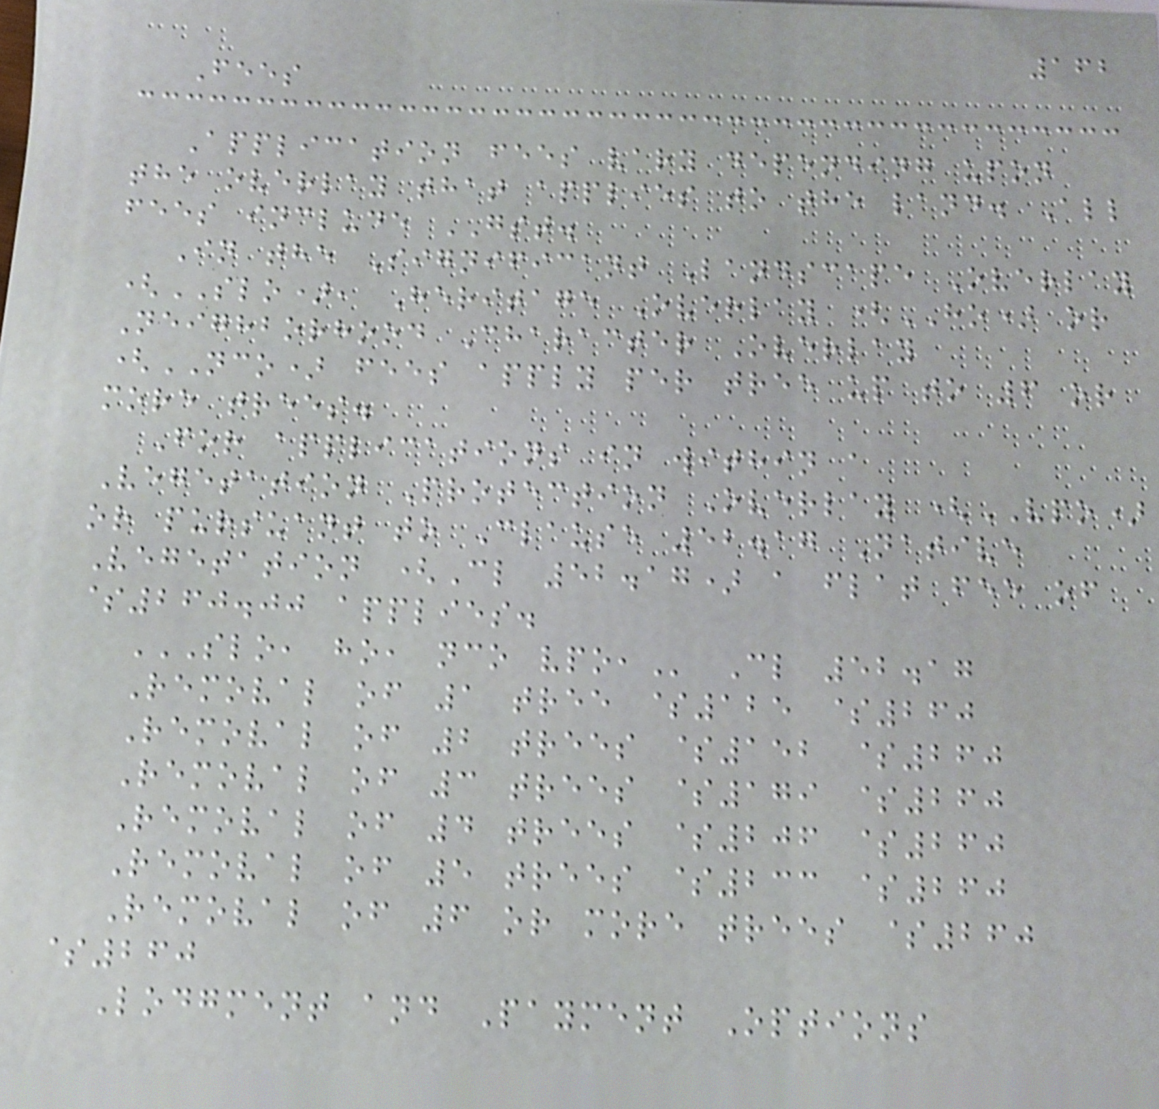162
Fees
Application fees vary depending upon
the overlay that applies to the land. All
fees include GST.
In the Significant Landscape Overlay
(SLO), Heritage Overlay (HO) or
Neighborhood Character Overlay
(NCO) fees apply per tree up to 6 or
more trees.
For applications in within a
Vegetation Protection Overlay (VPO)
or pursuant to Clause 52.17 Native
Vegetation (Cl 52.17) a flat fee of
$260.00 applies.
SLO, HO, NCO VPO, Cl 52.17
Removal of 1 tree $125 $260
Removal of 2 trees $152 $260
Removal of 3 trees $179 $260
Removal of 4 trees $206 $260
Removal of 5 trees $233 $260
Removal of 6 or more trees $260
$260
Lodgment and Payment Options
